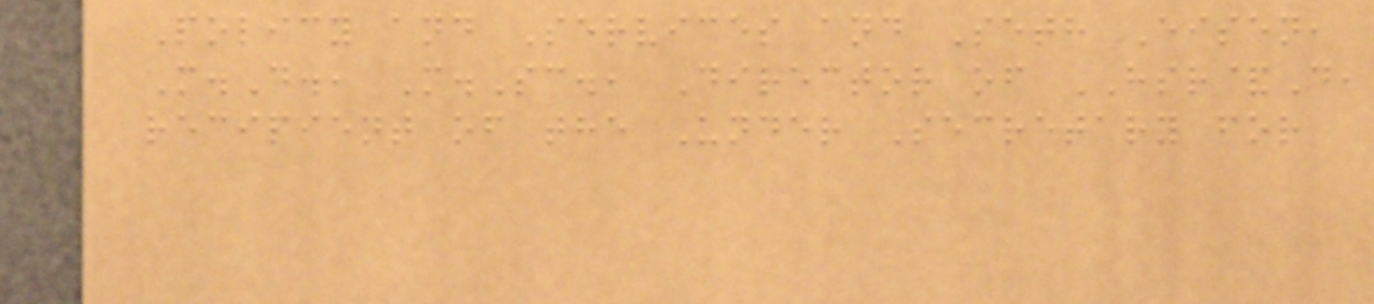Policy and Services and Seth Eisen,
M.D., M.Sc., Director of HSR&D,
recipient of the Under Secretary for
